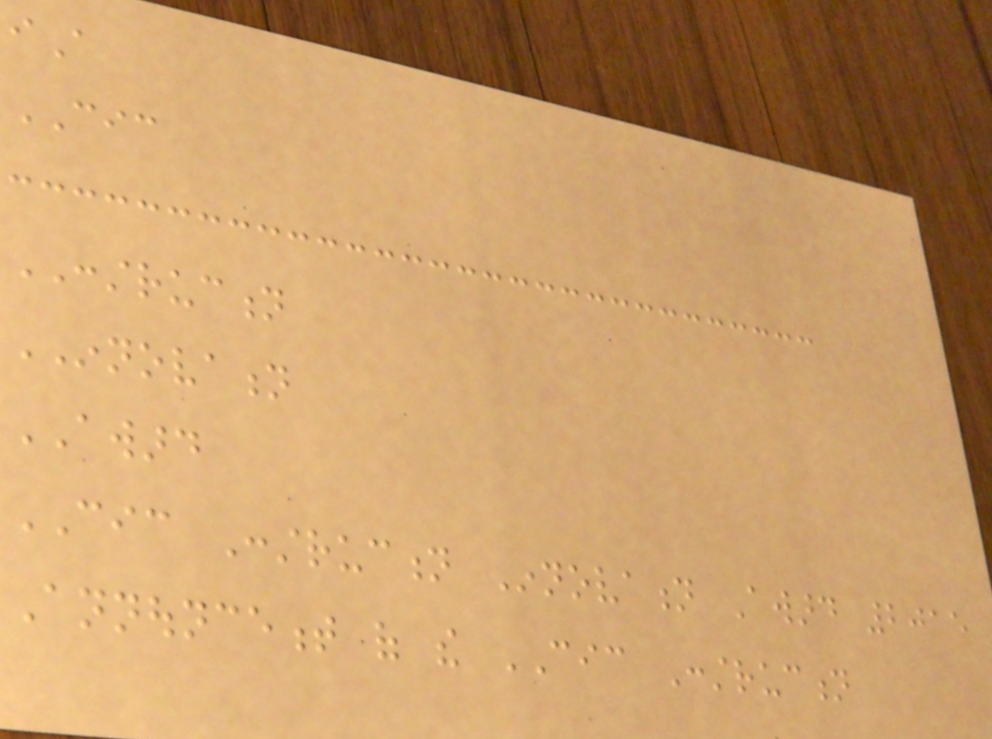iA
CIC
CONSTRUCTION
INNOVATION
AWARD
CIC Construction Innovation Award 2015
Announcement of the CIC Construction
